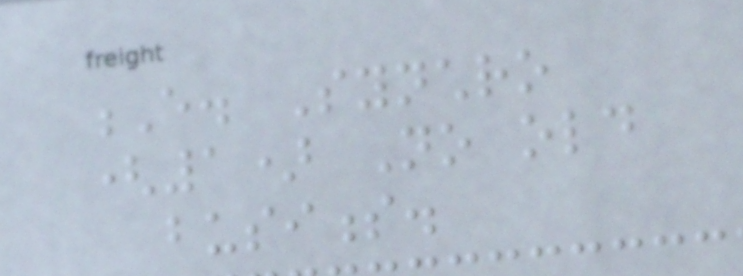E. Synchro
(1) No old
business.
